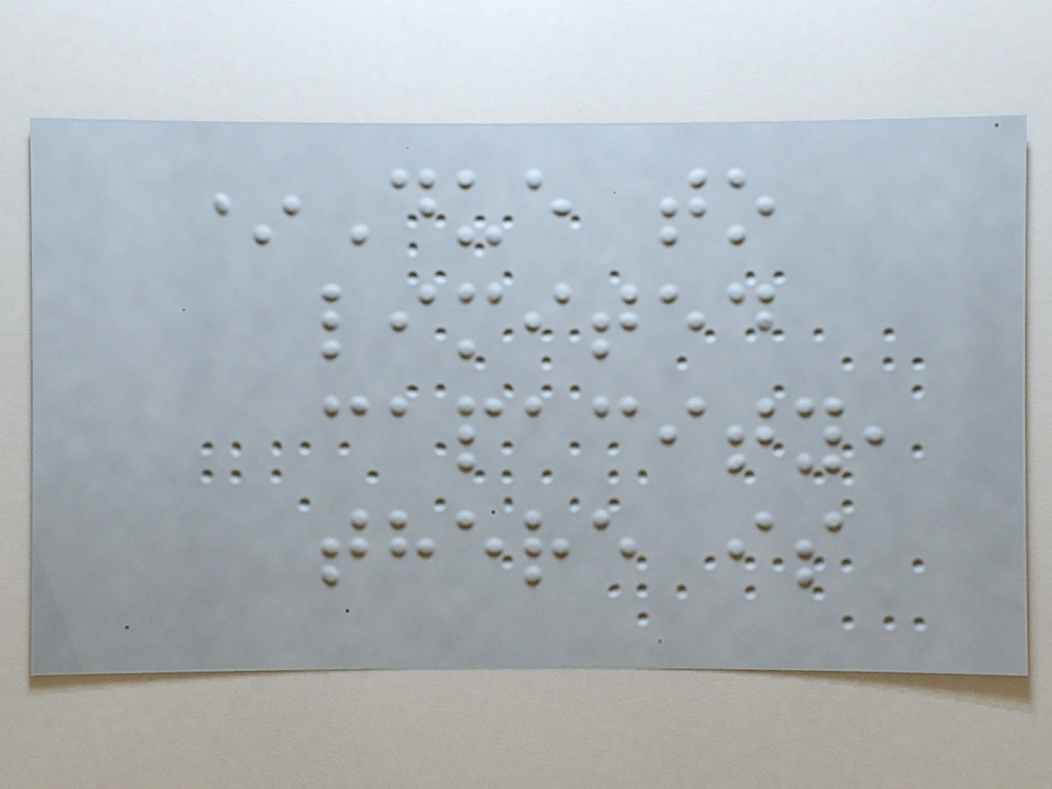*Due to
limited
capacity,
there is
